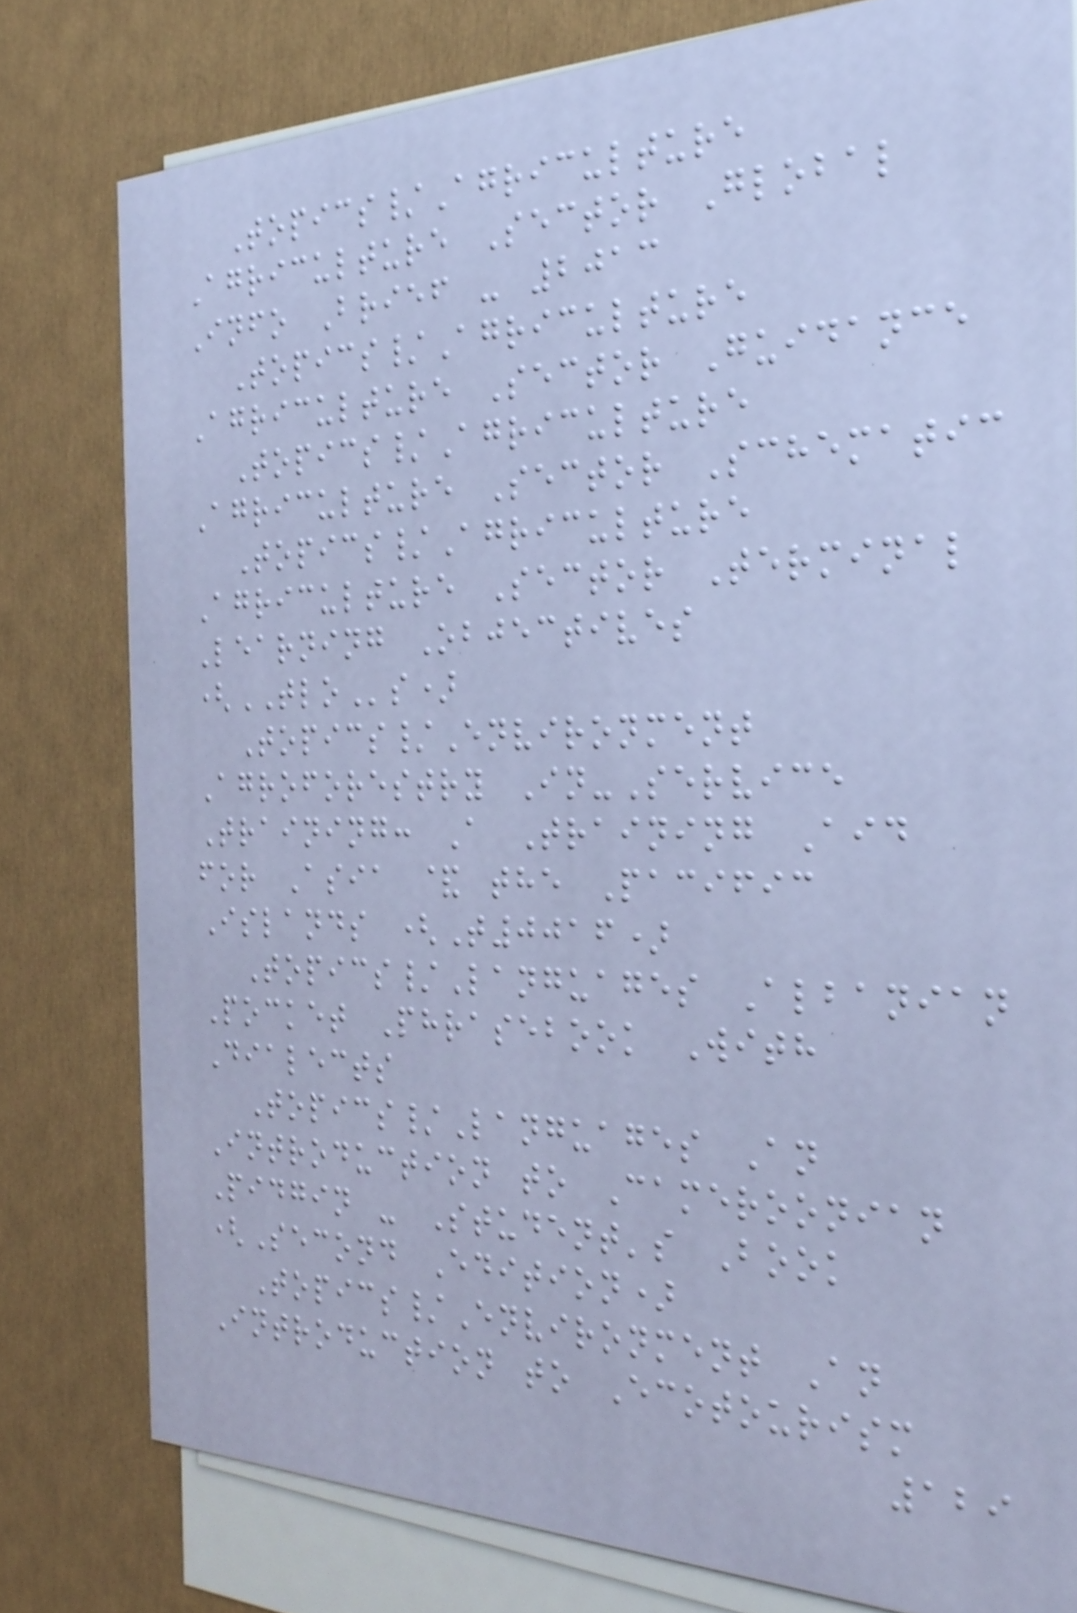Topics/Agriculture
Agriculture Sector Global
Info Brief - 2013
Topics/Agriculture
Agriculture Sector Guidance
Topics/Agriculture
Agriculture Sector Schematic
Topics/Agriculture
Agriculture Sector Terminal
Learning Objectives
(TLOs)
Topics/Environment
Agroforestry In-Service
Training: A Training Aid
for Asia & the Pacific
Islands (T0016)
Topics/Languages Albanian
Pocket Phrasebook With
Dialects
Topics/Languages An
Introduction to Cameroonian
Pidgin - Student's Book
(Second Edition)
Topics/Environment An
Introduction to Ecotourism
129
